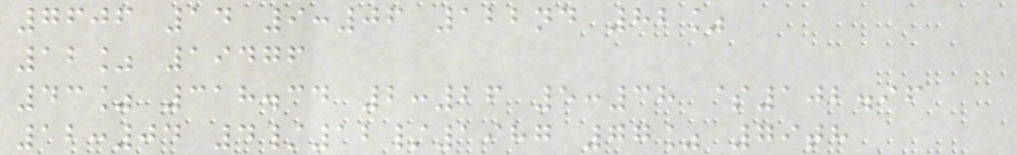7606 14 9:06 122nd 82%
12% 19476
43% 318.34 2:26 5:38 $102.96
12:04 4/12/1987 77% 79th
